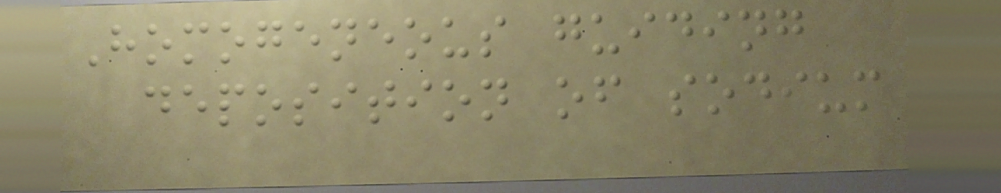Homogeneous guiding
deposition of sodium
